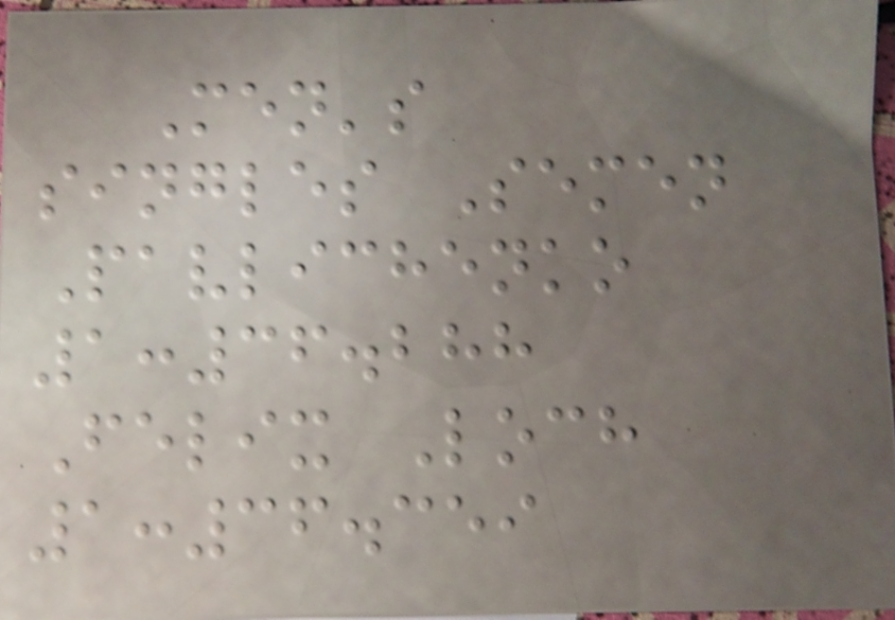Men's
singles Semen
Pavlichenko
1:36.288
Felix Loch
1:36.359
